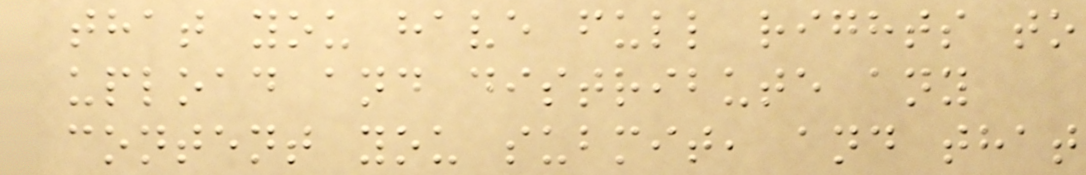that you have full rights to
upload and distribute any
content you submit, and that
